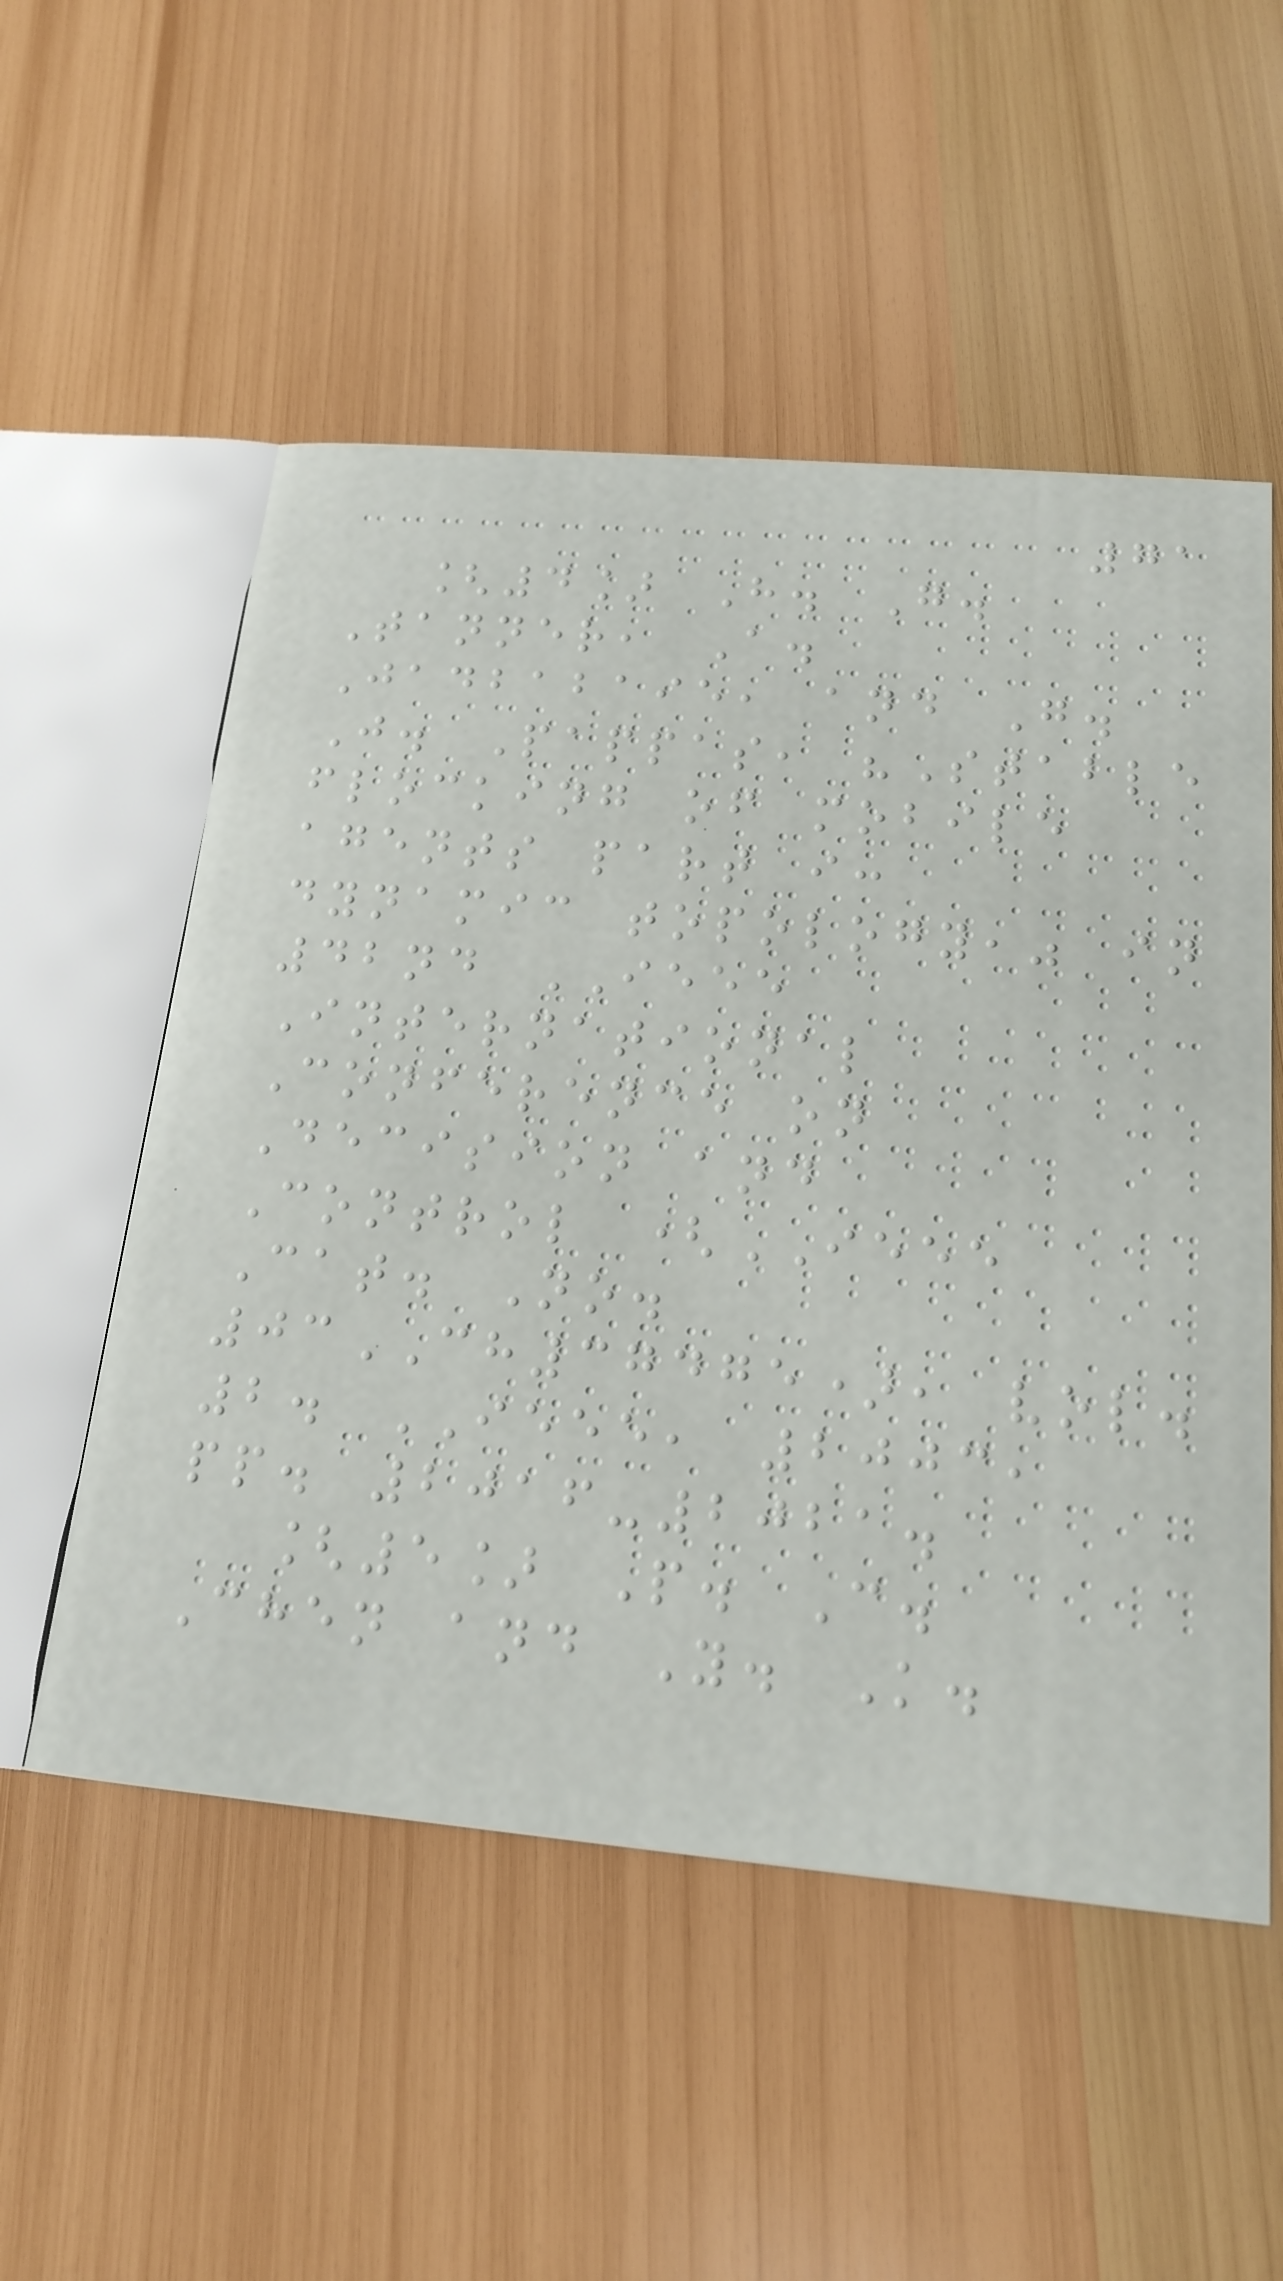71
[4] H. G.
Tanner, A.
Jadbabaie, and G.
J. Pappas, "Stable
flocking of mobile
agents part i:
dynamic topology," in
42nd IEEE
International
Conference on
Decision and
Control (IEEE
Cat. No.
03CH37475), vol.
2. IEEE, 2003,
pp. 2016-2021.
[5] P. C.
Chen and Y. K.
